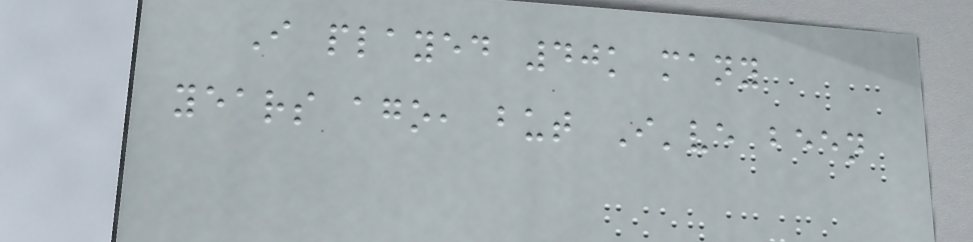I played 40k many
years ago, but I've been
